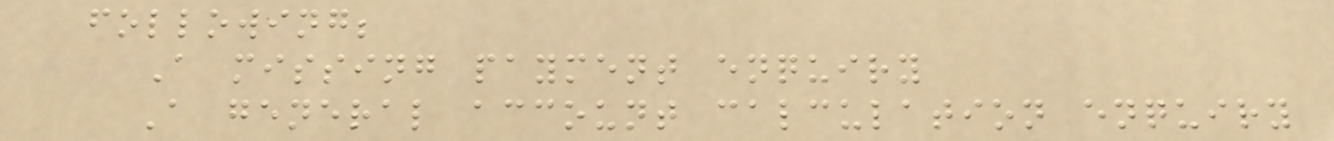following;
A missing payment enquiry
A general account calculation enquiry
